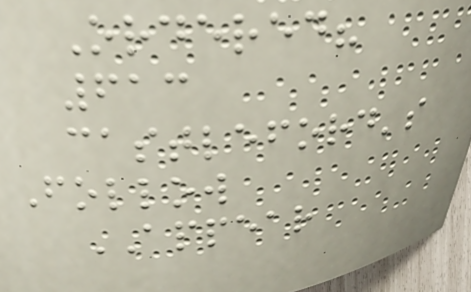Ordered?
613
castleford's
Follow
APPEAR
